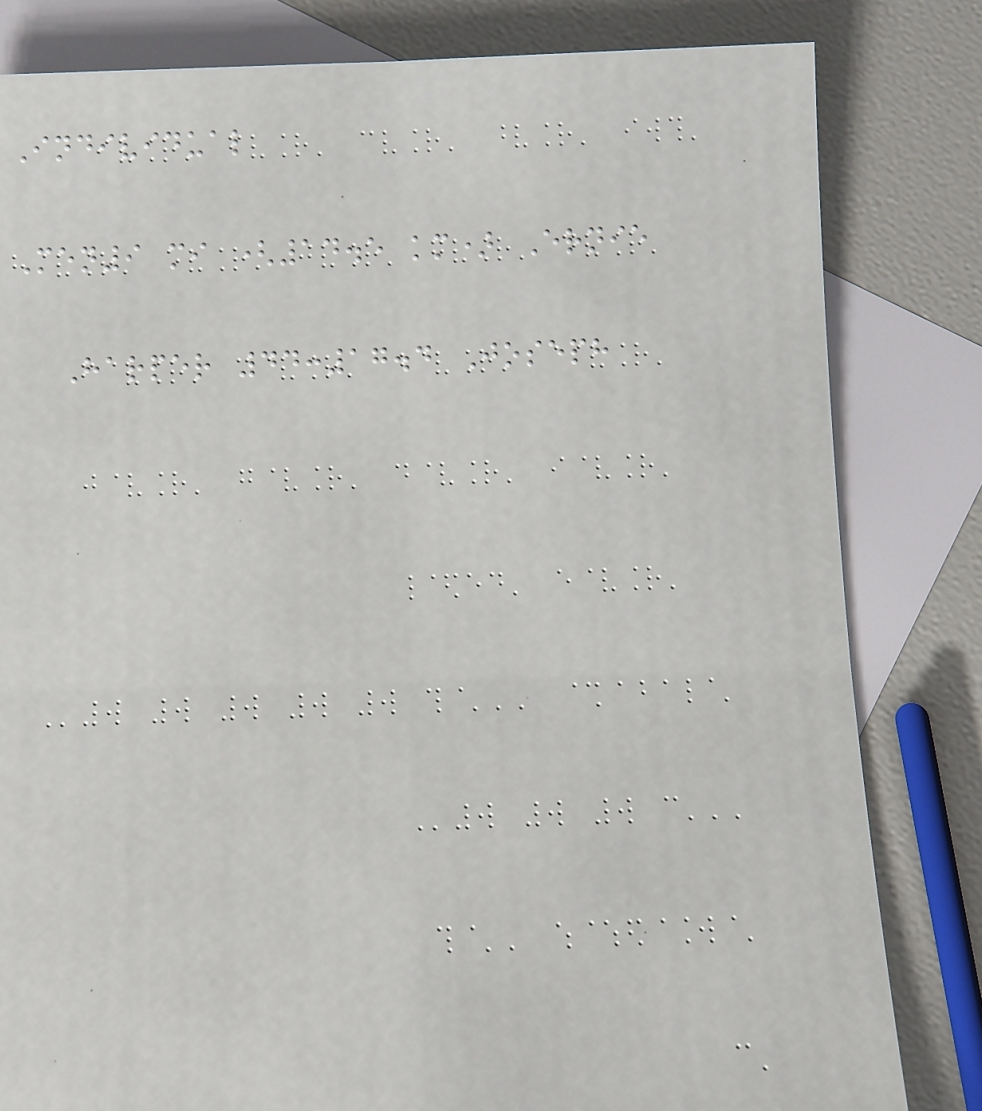Individual
Men9 mi (14.5 km) Ernie
Harper 44:17.4 Joseph
